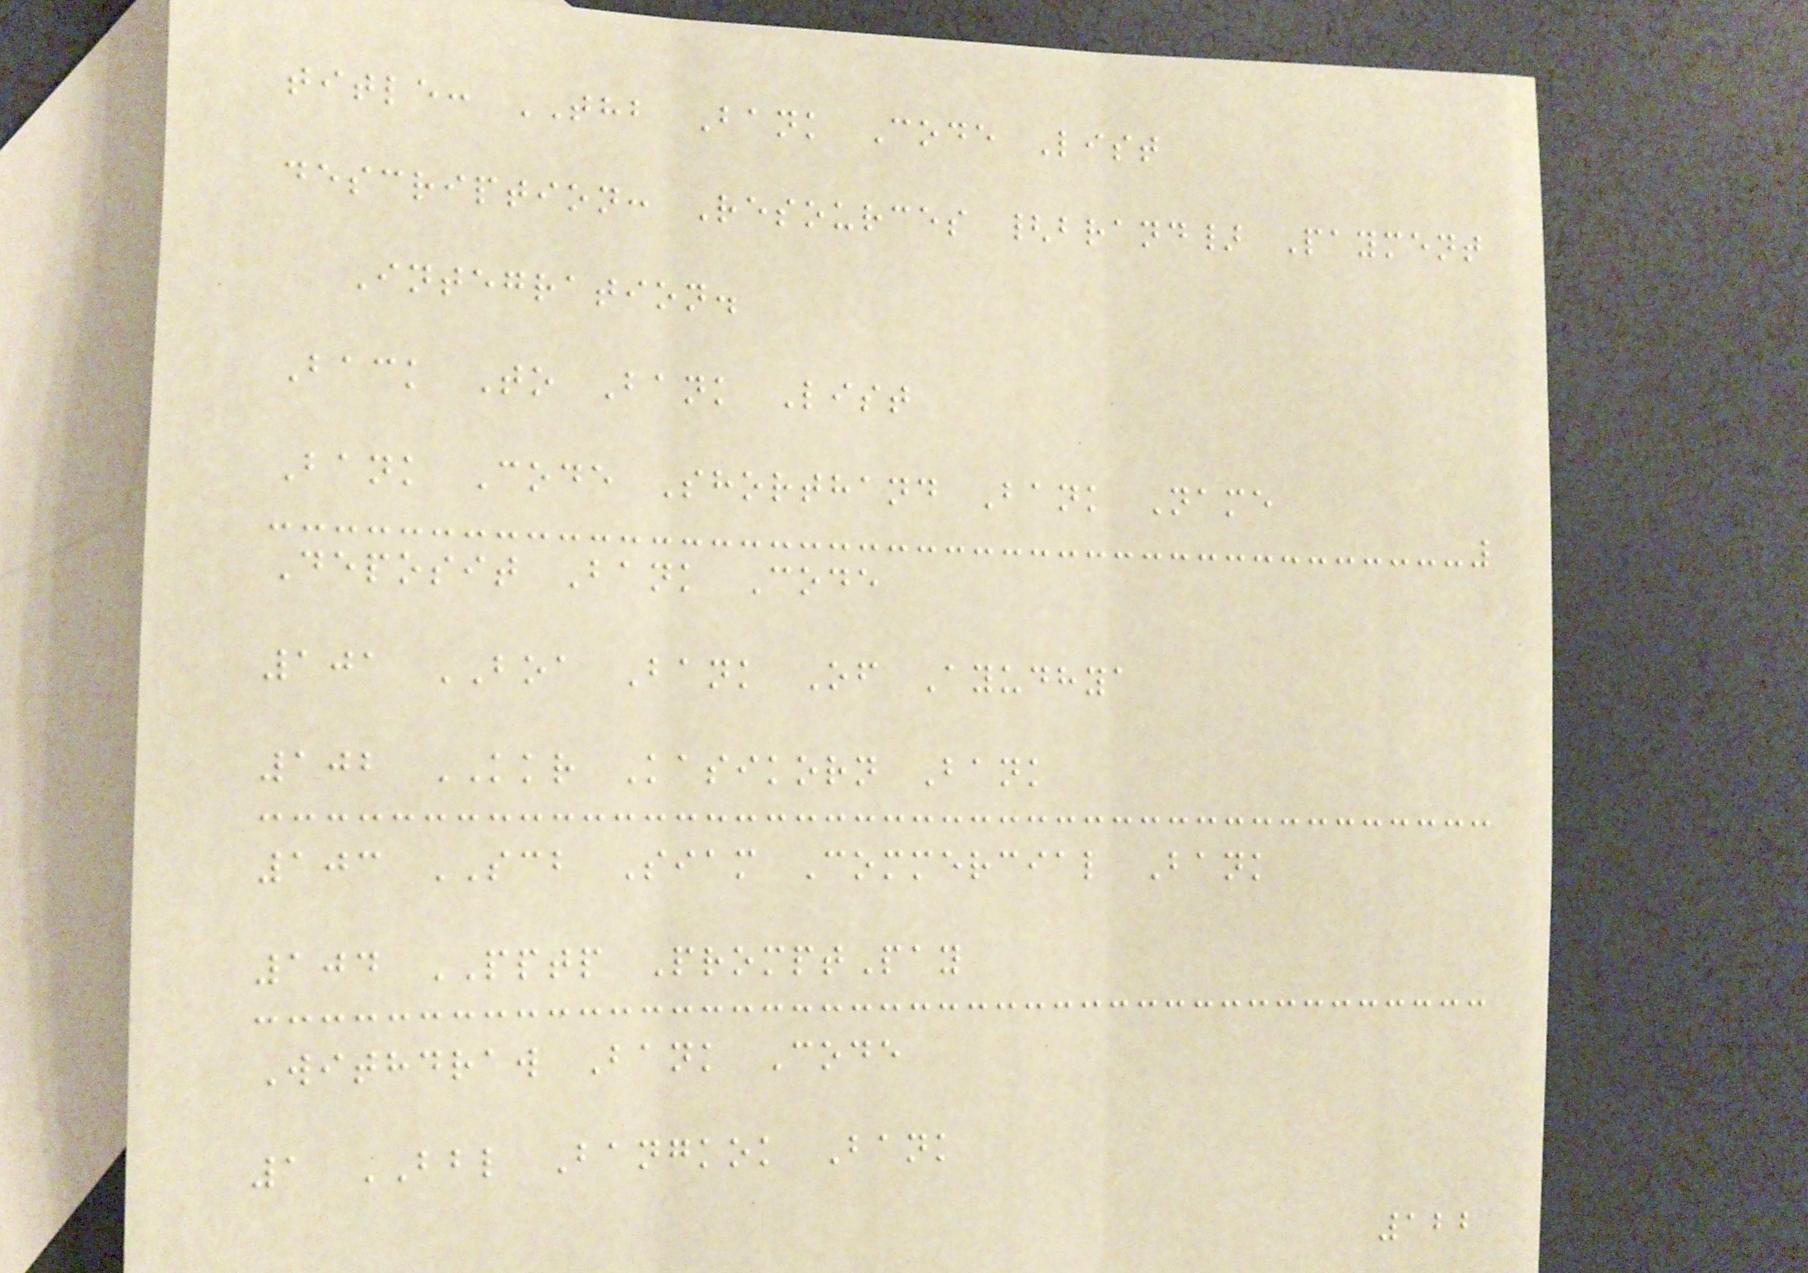title: THB Bank Code List
description: Resources {brand} Payment
Integration.
Back To Bank List
Bank Code Shorthand Bank Name
Deposit Bank Code
101 BOA Bank Of Ayudhya
102 KKR Kasikorn Bank
103 SCB Siam Commercial Bank
104 PPTP PromptPay
Withdraw Bank Code
1 BBL Bangkok Bank
122
